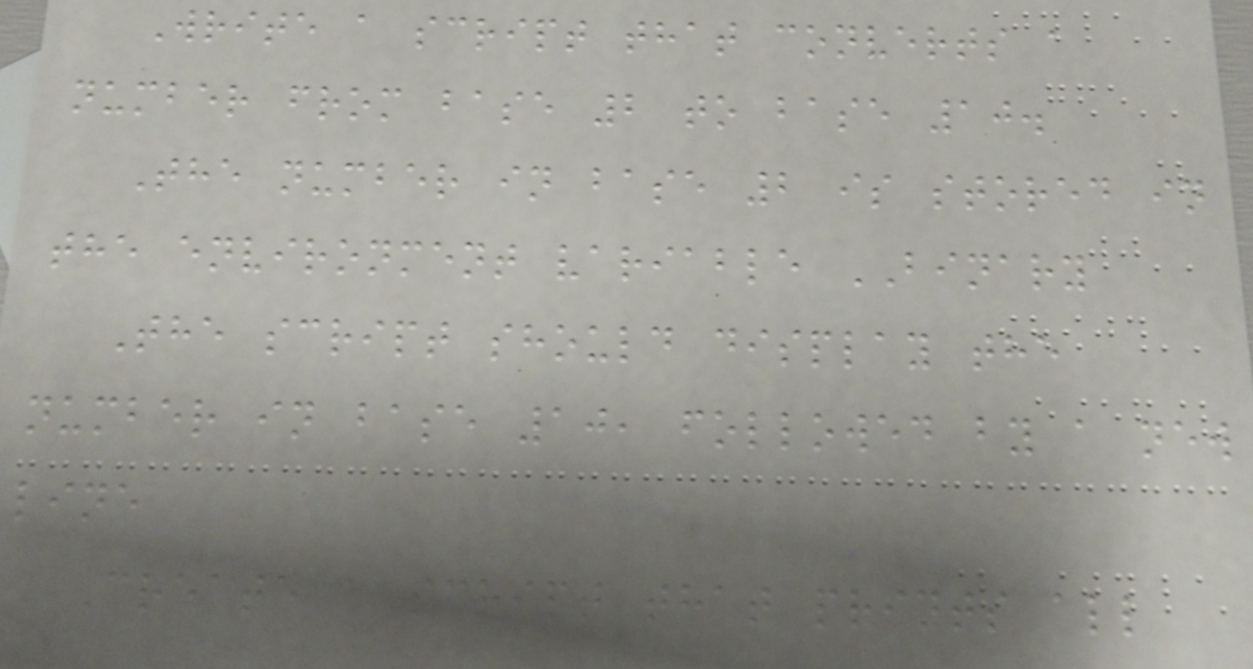Write a script that converts a
number from base 2 to base 10.
The number in base 2 is stored in
the environment variable BINARY
The script should display the
number in base 10, followed by a new
line
Create a script that prints all
